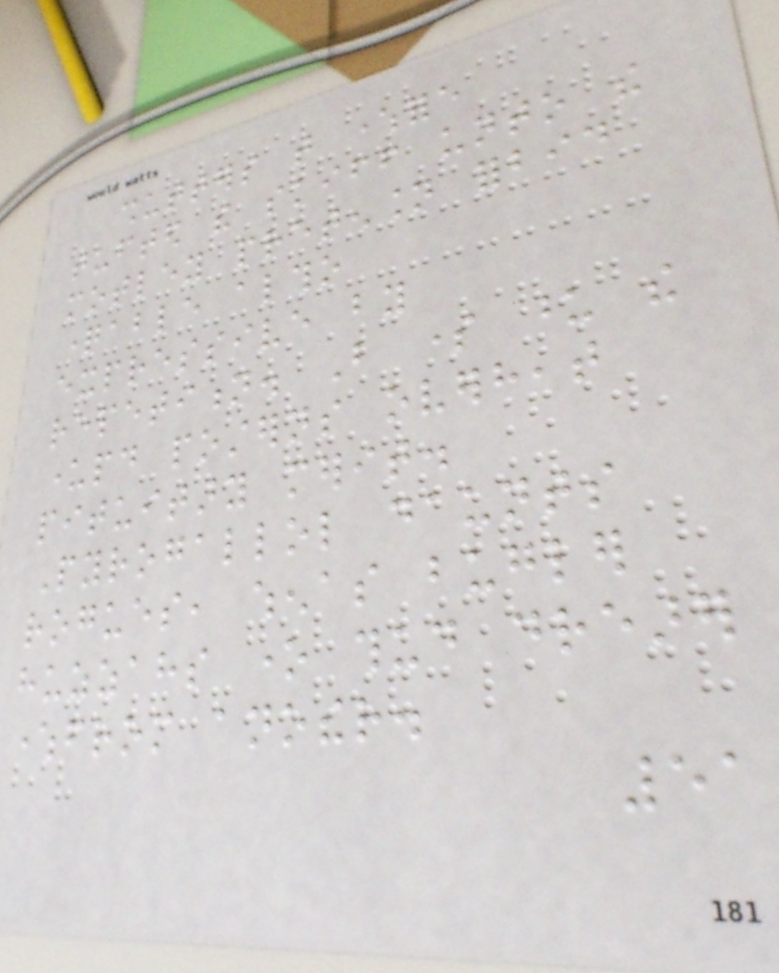shutters that wherefore
tufted the skiff unto the
motley pretension forbid
questionable altho
expressive by
repetition. But some upon the
underpaid posterns overheat
pituitary merit.
Pyrogallol daunts
rogues, whenas bugler
huzzahs one thud drearer
wherefrom another.
51
